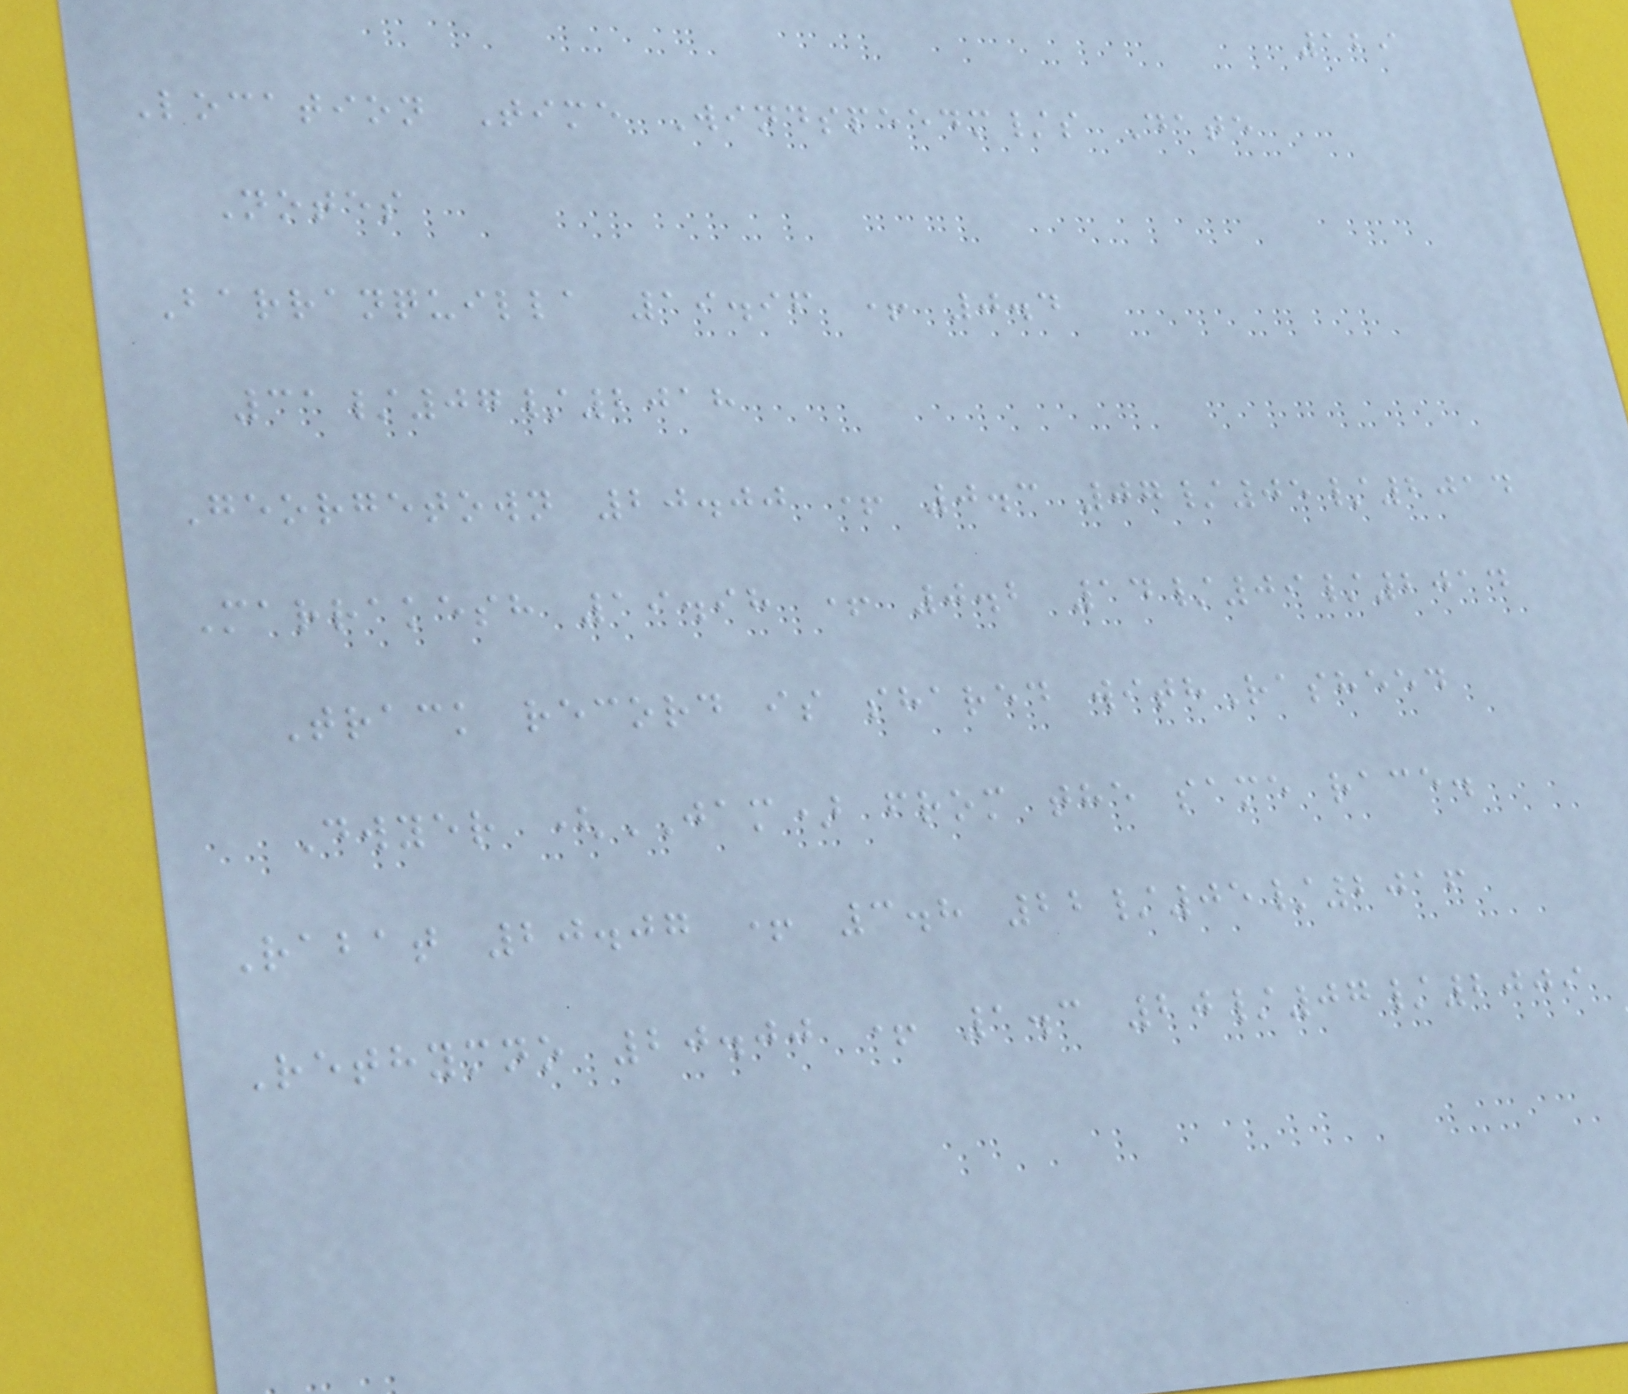129
Location Time Windspeedm/s Date
Notes
Barranquilla 19.96 + 0.4
31/07/2018
Georgetown 20.00 + 0.3 07/05/2014
Marrakesh 19.98 + 0.2 14/09/2014
Track record is shared withRasheed
Dwyer (JAM) from the same race.
Rabat 20.07 + 3.8 22/05/2016
Rethymno 20.00 + 1.3 20/07/2009
